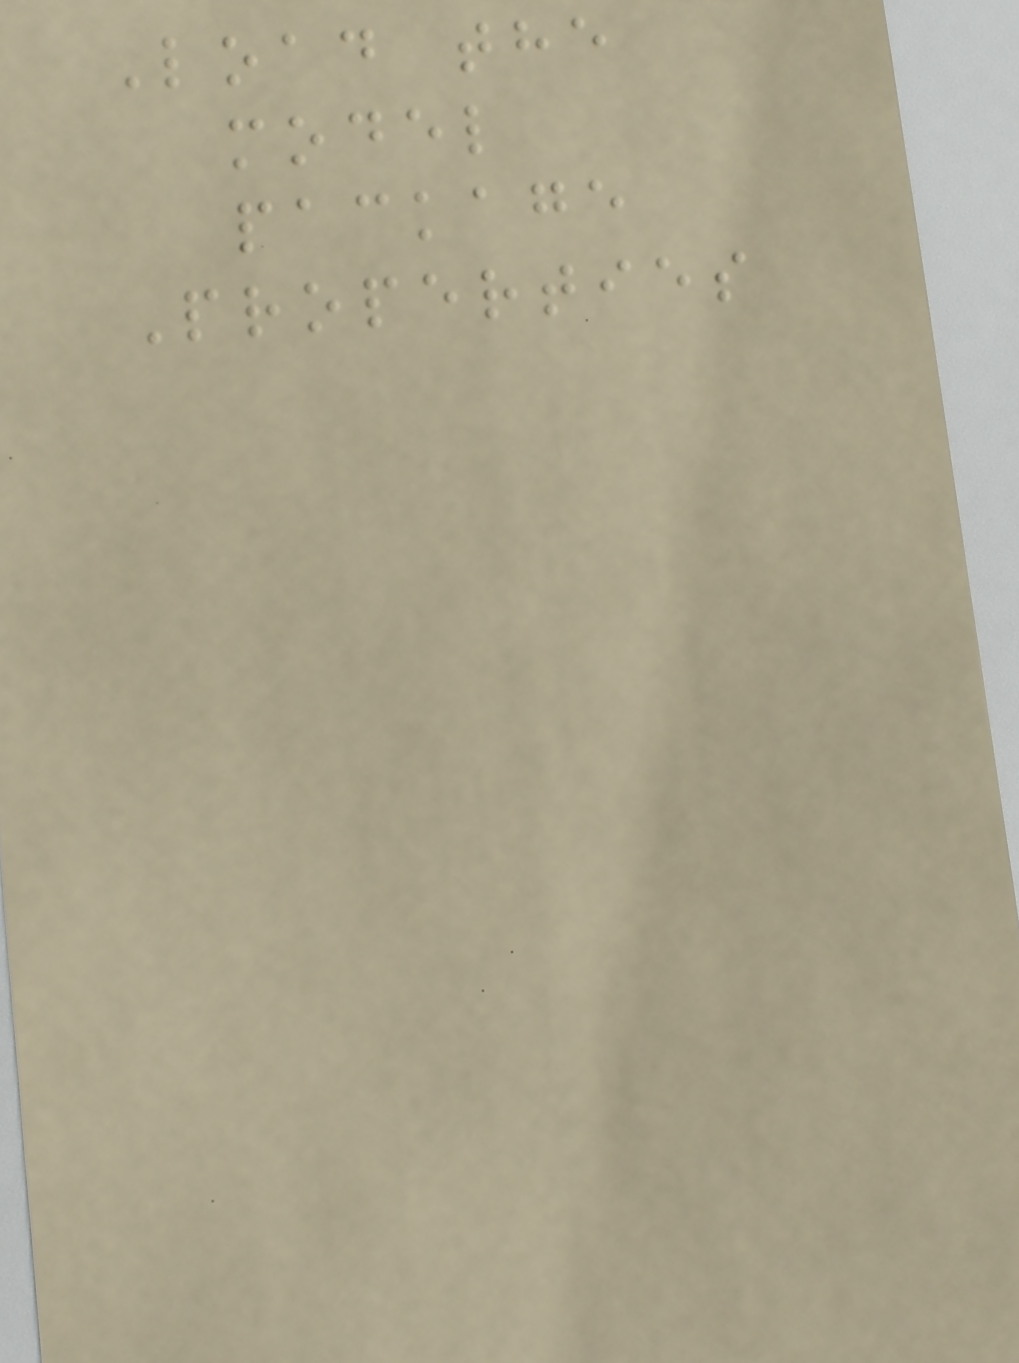Load the
model
package
Properties
